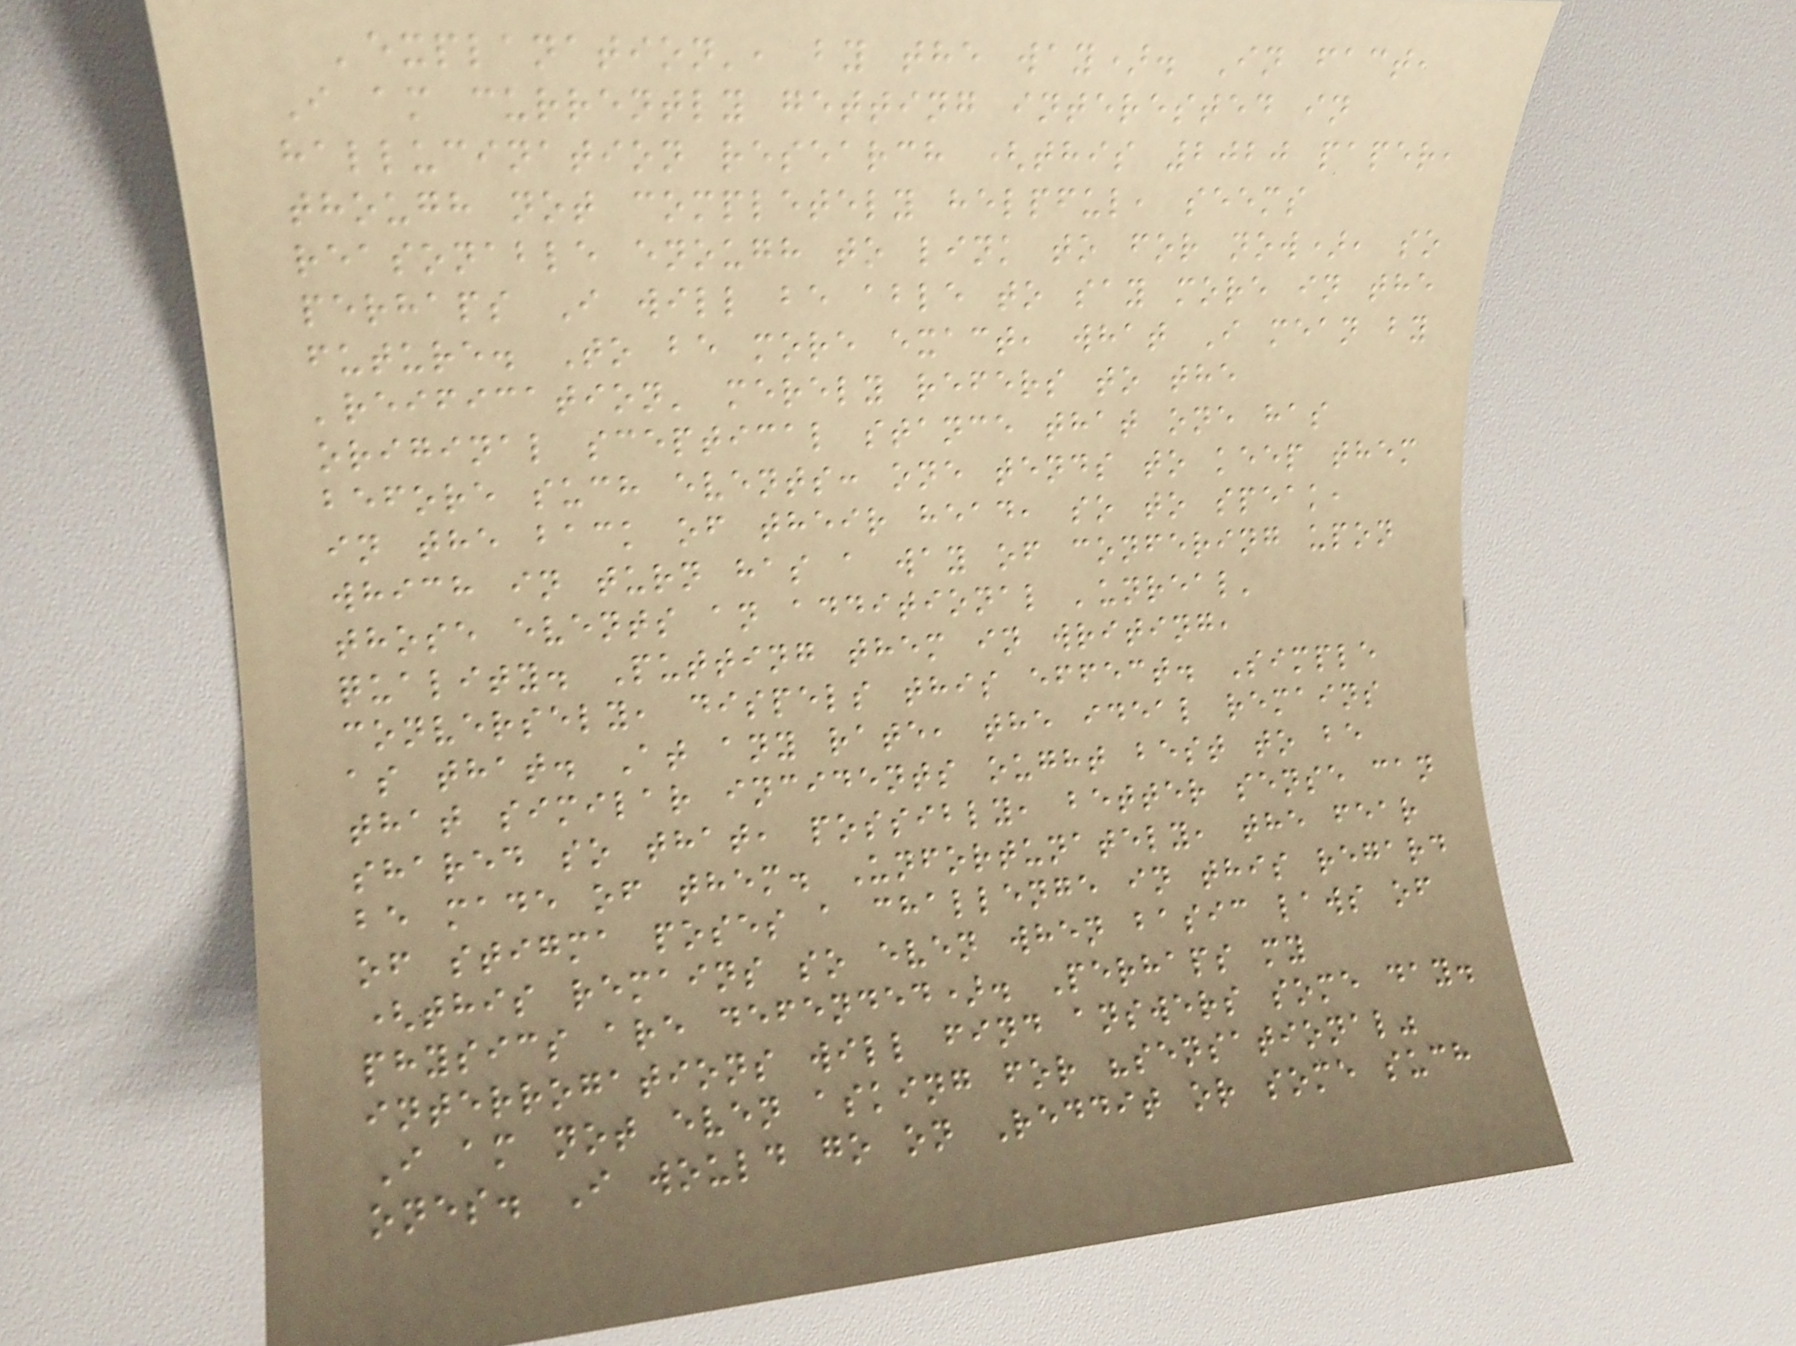'explanation', by the way). In fact,
I am currently getting interested in
hallucination research (this 2020 paper,
though not completely helpful, seems
reasonable enough to link to for now), so
perhaps I will be able to say more in the
future. To be more exact, what I mean by
'reification' merely refers to the
original sceptical stance that one has
before such events: one tends to keep them
in the back of their head, so to speak,
which in turn has a way of confering upon
those events an additional 'unreal'
quality. Putting them in writing,
conversely, dispels this effect. Simple
as that. At any rate, the ideal remains
that similar incidents ought best to be
shared so that, possibly, better sense can
be made of them. Unfortunately, the fear
of stigma poses a challenge in this regard
(this remains so even when basic laws of
physics are defended). Perhaps my
interrogations will find answers some day.
I am not even asking for "sensational"
ones. I would go on Reddit or some such
